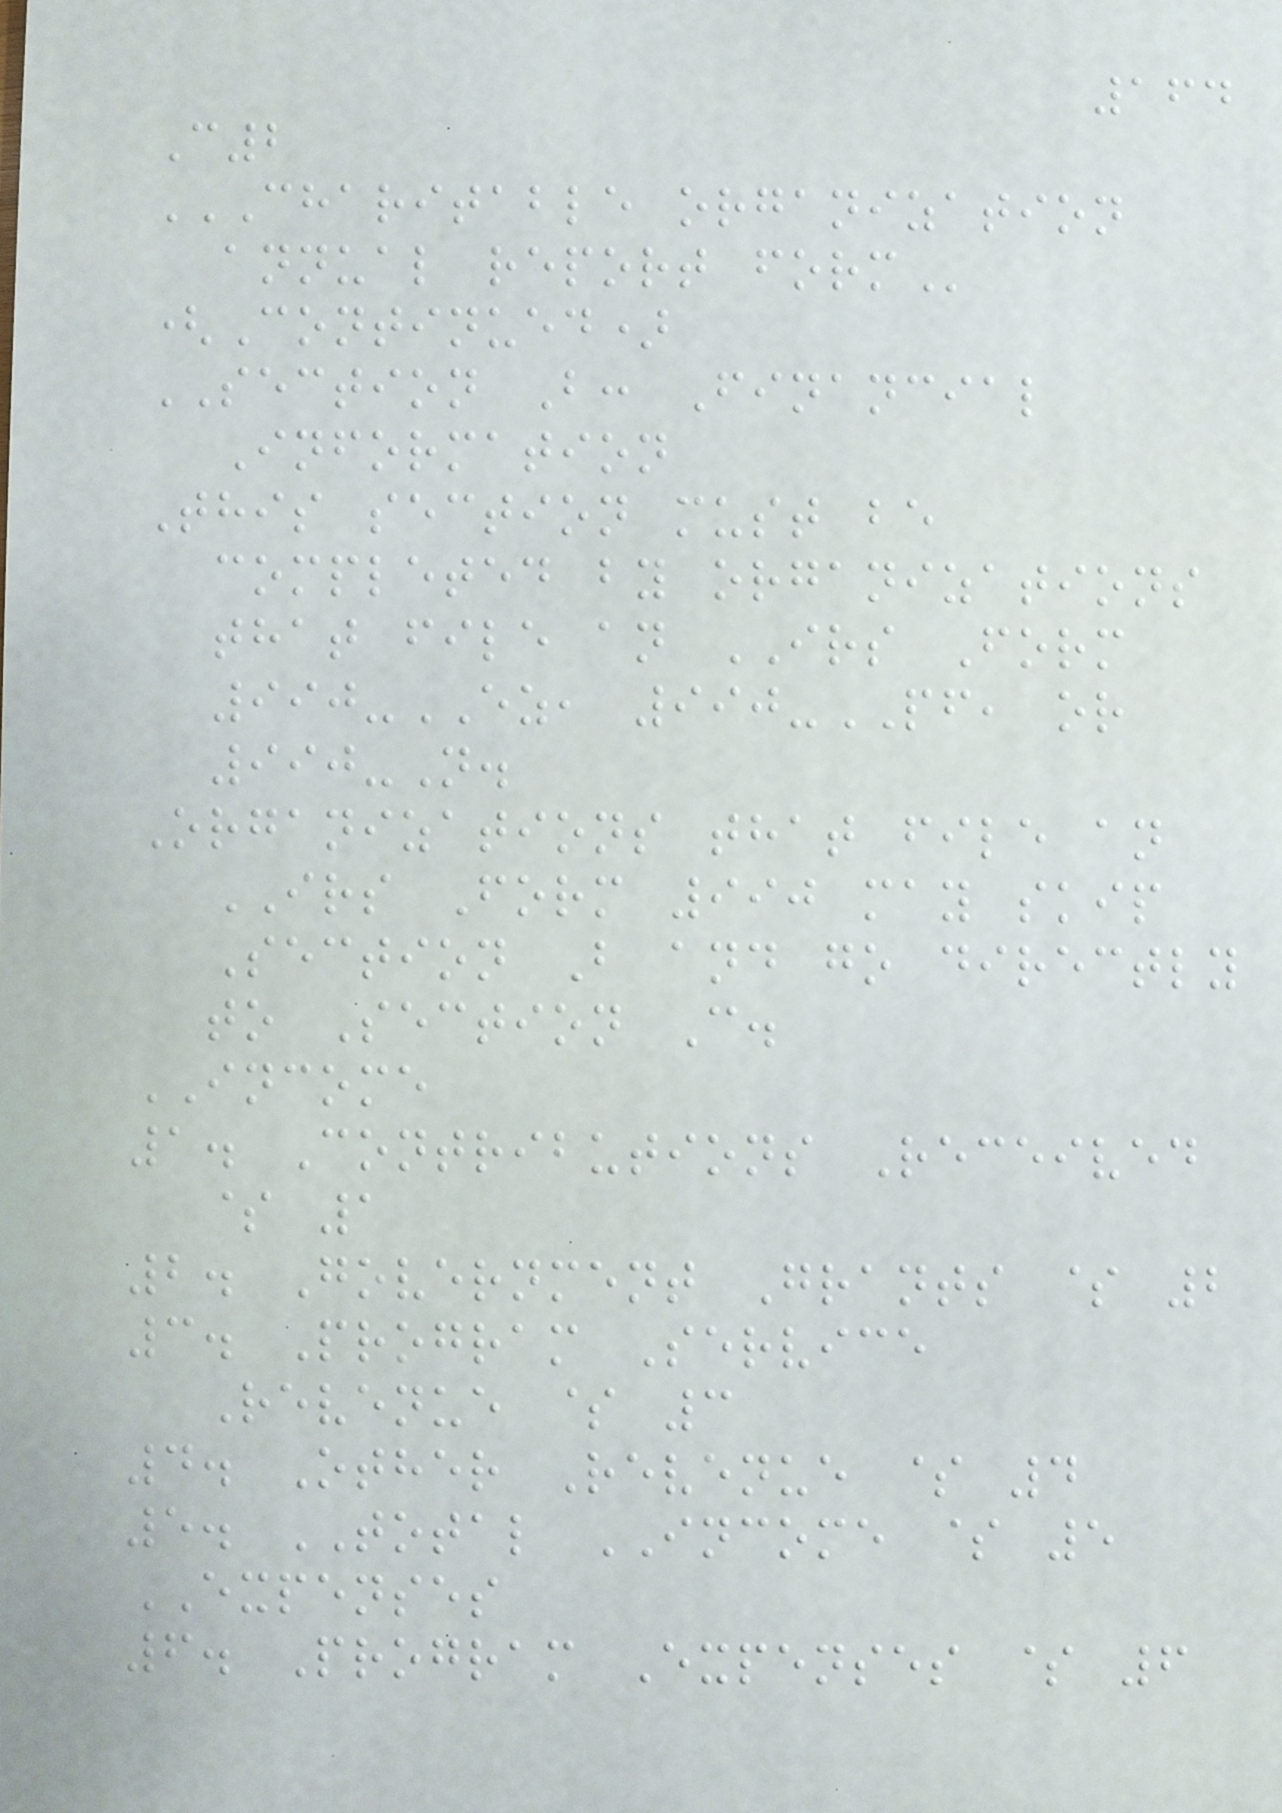164
C2
CHARITABLE ORGANIZATION
ANNUAL REPORT FORM
(Continued)
SECTION B: Financial
Information
This section must be
completed by organizations
that file an IRS Form
990-EZ, 990-PF, or
990-N.
Organizations that file an
IRS Form 990 may skip
Section B and go directly
to Section C.
INCOME
1. Contributions Received
$ 1
2. Government Grants $ 2
3. Program Service
Revenue $ 3
4. Other Revenue $ 4
5. TOTAL INCOME $ 5
EXPENSES
6. Program Expenses $ 6
